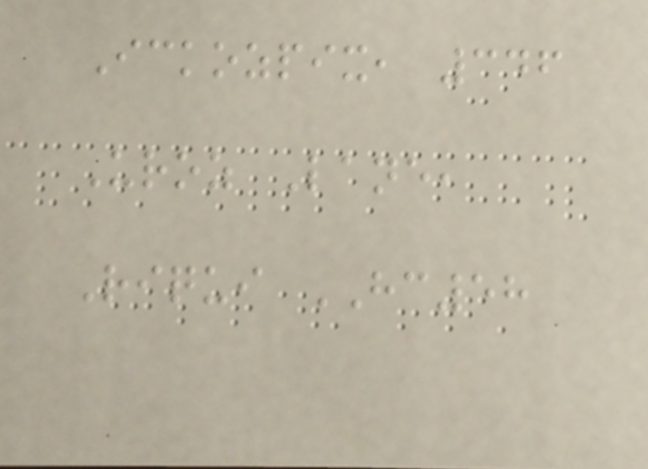Ickozpix, 346
Uroz Lane,
Riqui HC58
